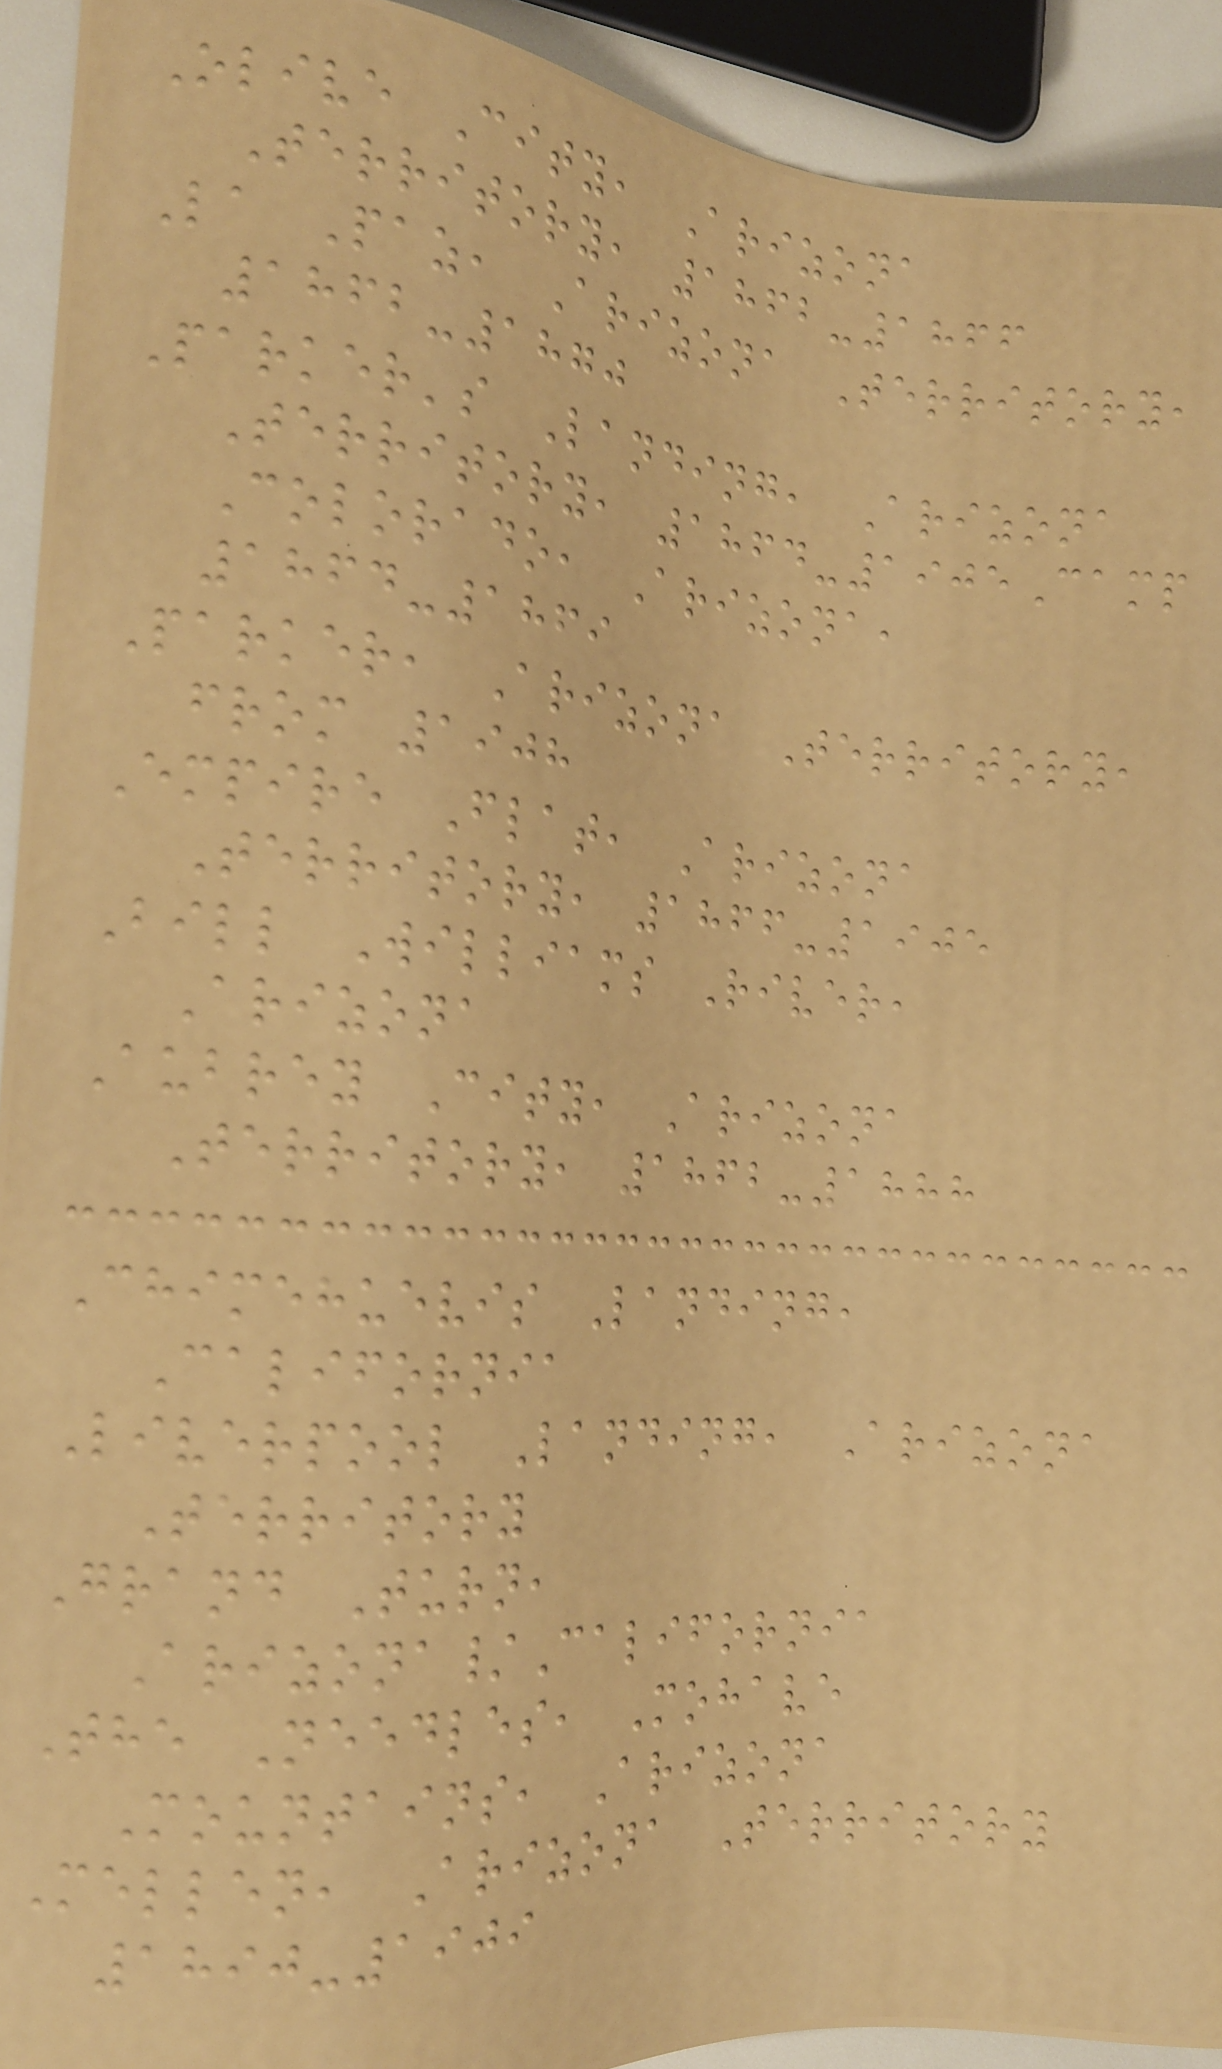Olive City, Arizona
Territory, 1862-1866
La Paz, Arizona Territory,
1862-1870
Parker's Landing, Arizona
Territory, 1864-1905Camp
Colorado, Arizona,
1864-1869
Parker, Arizona Territory,
from 1908
Empire Flat, Arizona
Territory, 1866-1905
Bill Williams River,
Arizona
Aubrey City, Arizona
Territory, 1862-1888
Chimehuevis Landing,
California
Liverpool Landing, Arizona
Territory
Grand Turn,
Arizona/California
The Needles, Mohave
Mountains, Arizona
Mellen, Arizona Territory
1890-1909
